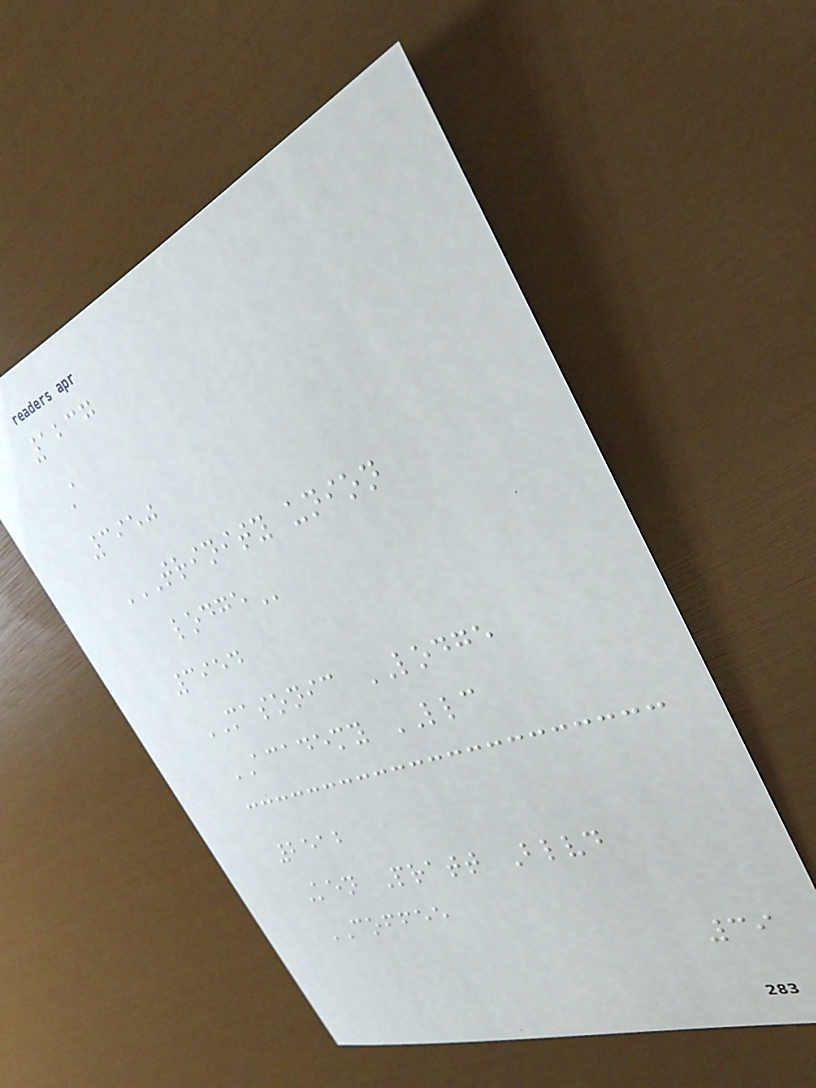1237
A
3950
TRINITY UNION
LODGE
3954
MASONIC LODGE
ACADEMY LLC
2512
Ken Pratt Blvd
COFFEE
39
